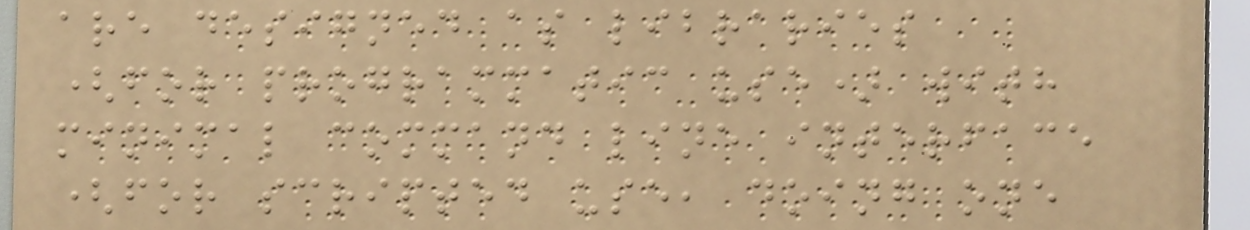are designed as libraries
(for programmatic use) with
minimal command line interface
(for scripted use, doing one
